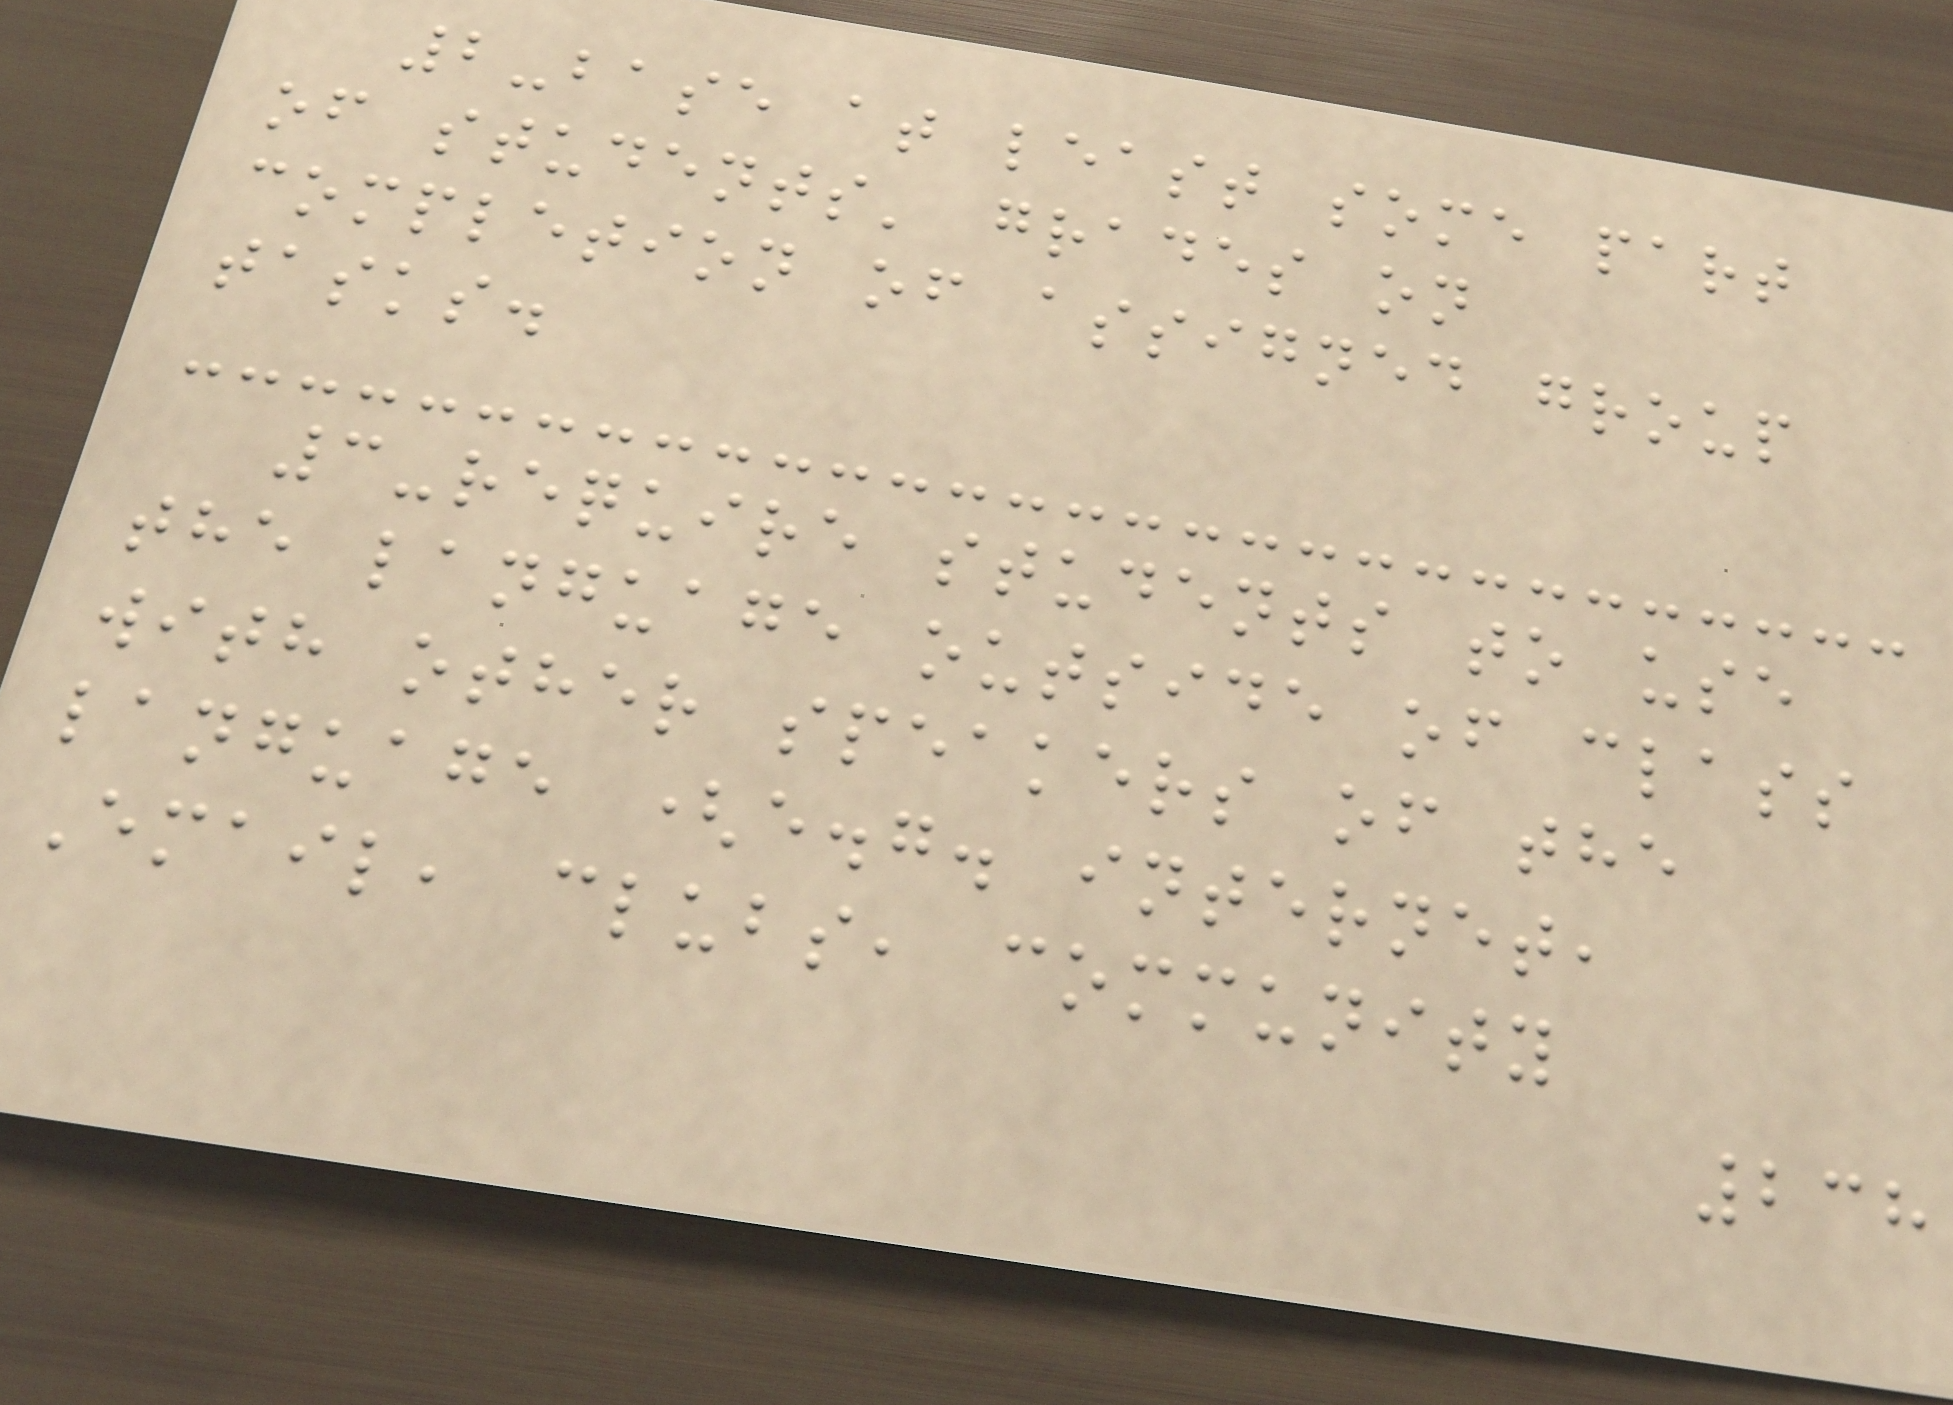2-base at least some part
of students' grades on
completion of assigned group
tasks.
3-require students to use
the language outside of class
with other speakers of the
language (e.g. internet,
Email, clubs, community
238
